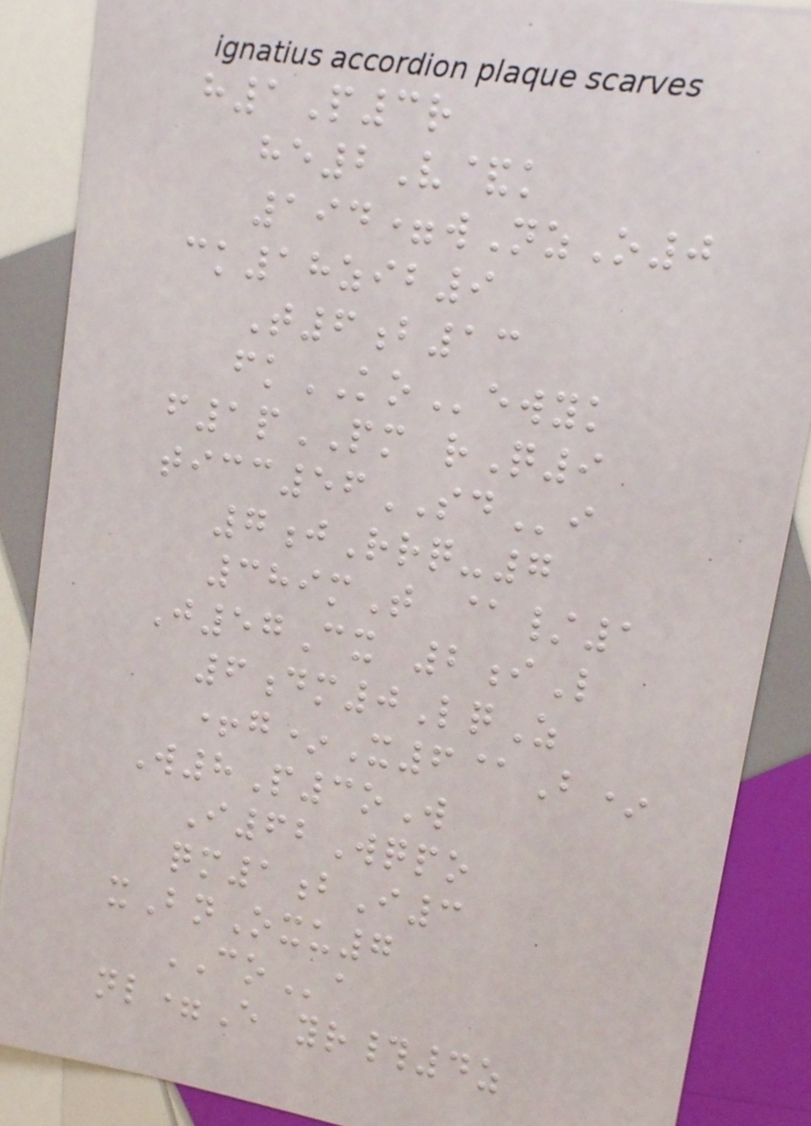h1P3r
he2V&k
194=wNzO0
ck18zib9
T6b13
fkKOewyk
f1pPM rQ9
ticc56SDi
7jRrq-7
389mT @/1
J57Cx 2iL
6dm0LqZ
+g*X6@B*
W8P3oW
I62Wqpo
qm1bI3
xBnOxu7
COa
nl=E yr#4z
